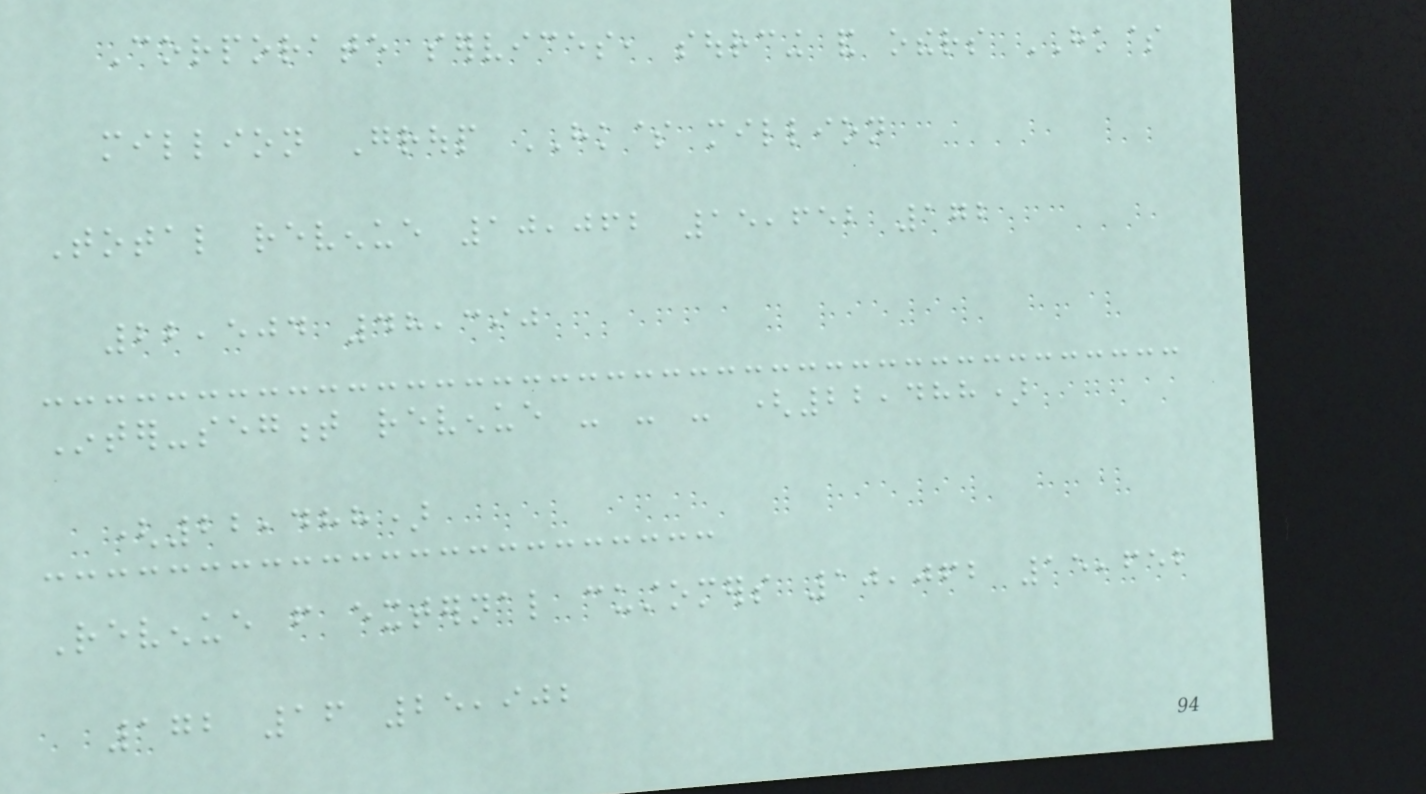Corporate services, sourcing and others HK$
million Group HK$ million
Total revenue 10,062 15,652 172
22,504 48,390
Inter-segment revenue - - - (22,488)
(22,488)
Revenue from external customers 10,062 15,652
172 16 25,902
